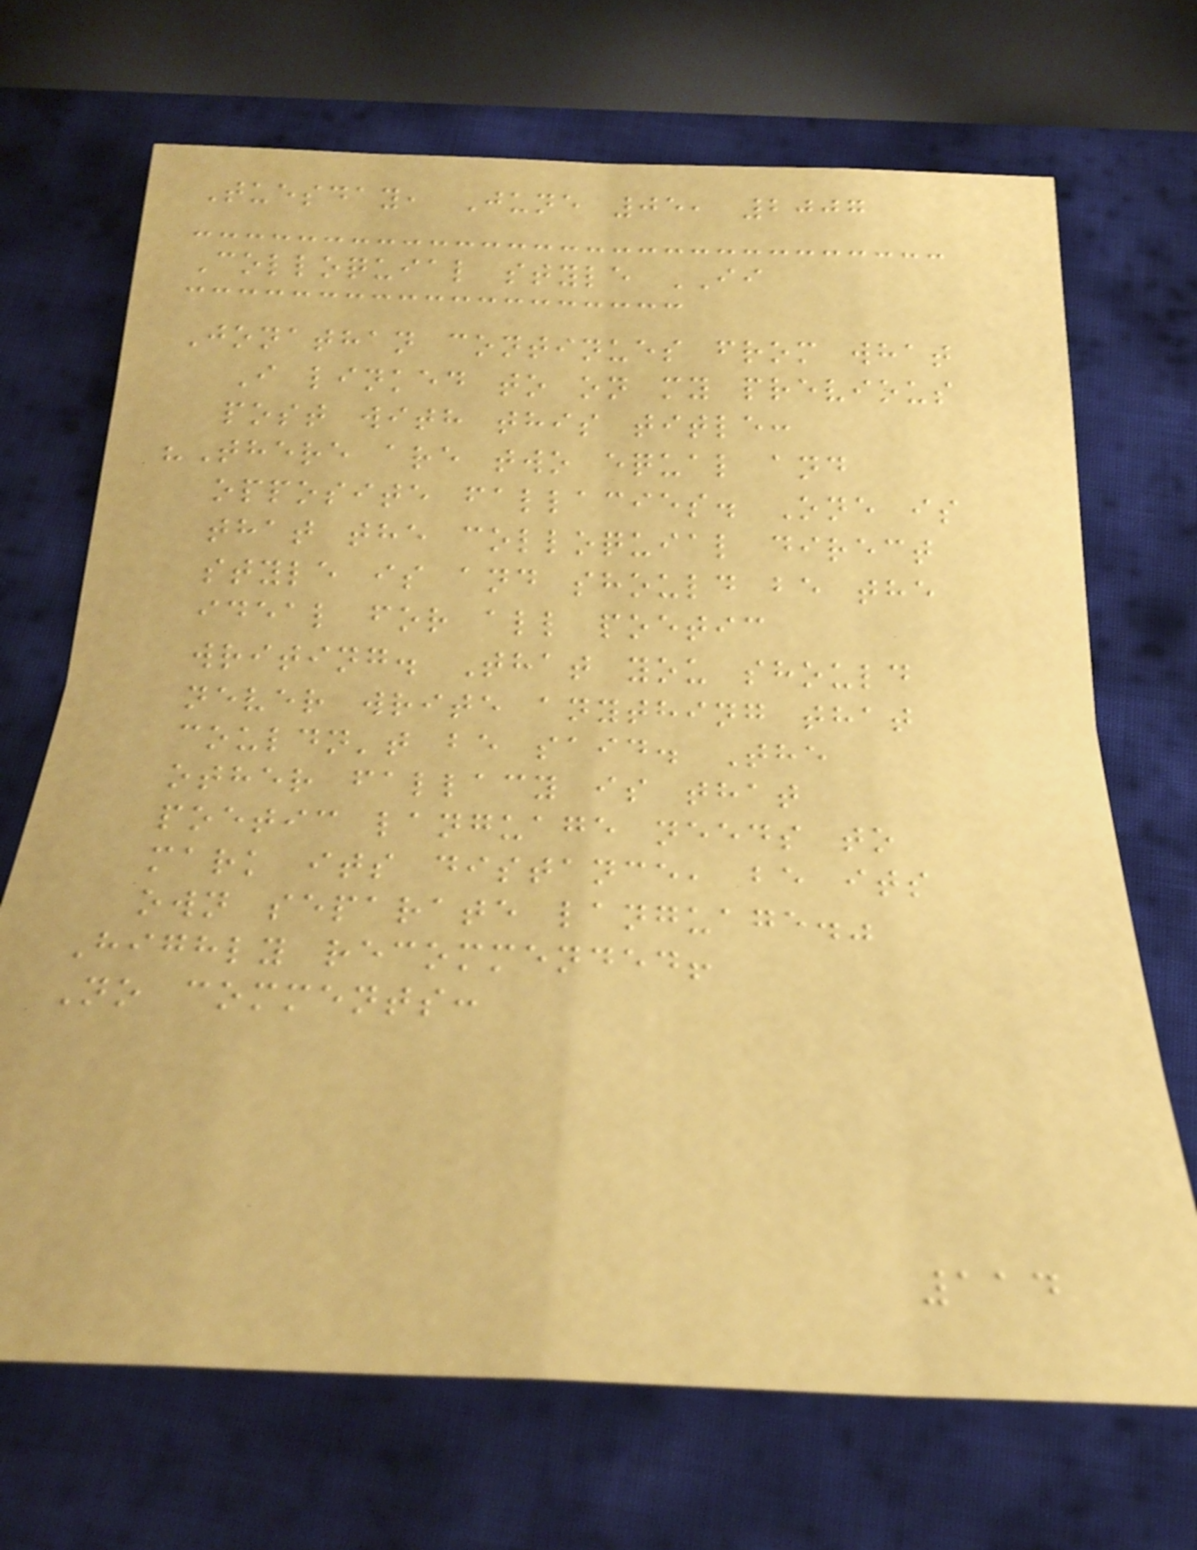Tuesday, June 05, 2007
Colloquial style II
Jonathan continues from what
I linked to on my previous
post with this title:
"There are two equal and
opposite fallacies. One is
that the colloquial direct
style is and should be the
ideal for all poetic
writing. That you should
never write anything that
couldn't be said. The
other fallacy is that
poetic language needs to
mark its distance, be its
own separate language."
Highly recommended!
No comments:
114
